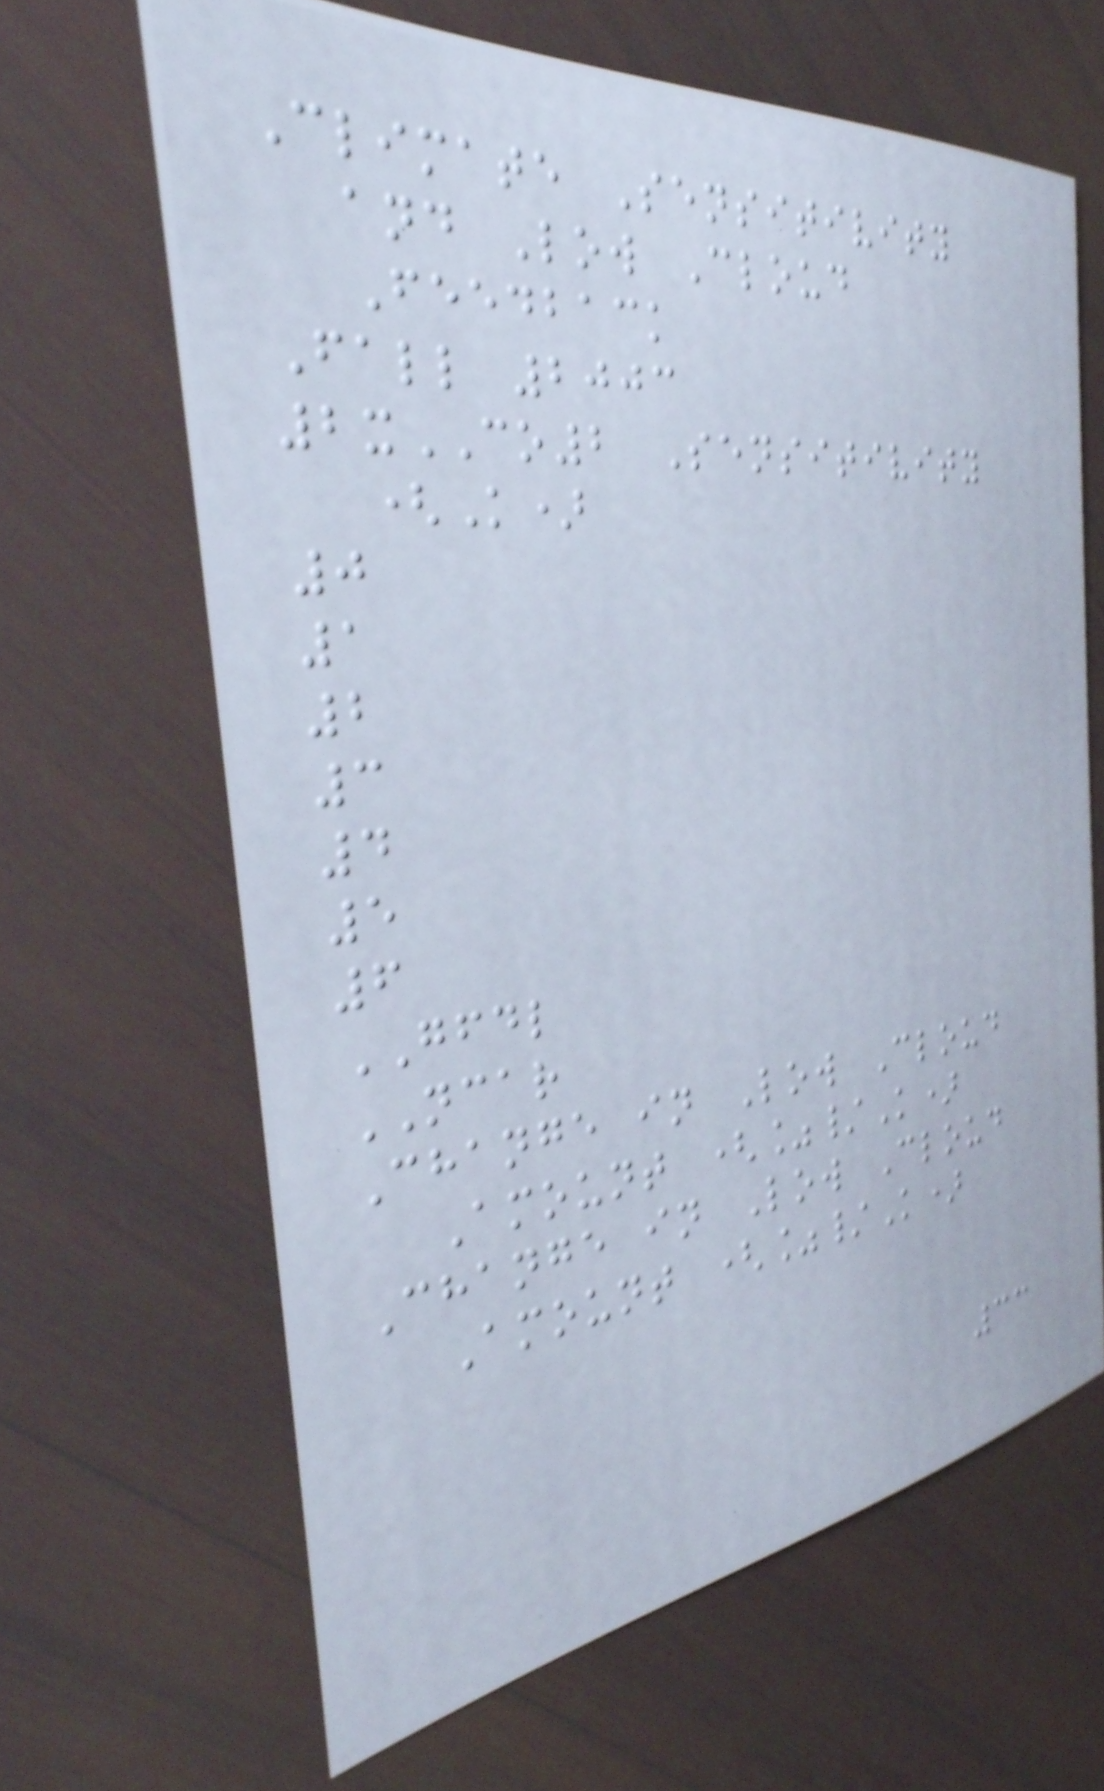Climate Sensitivity
and Low Cloud
Feedback
Fall 2003
2xCO2 Sensitivity
(K)
0
1
2
3
4
5
6
GFDL
NCAR
Change in Low Cloud
Amount (%/K)
Change in Low Cloud
Amount (%/K)
33
